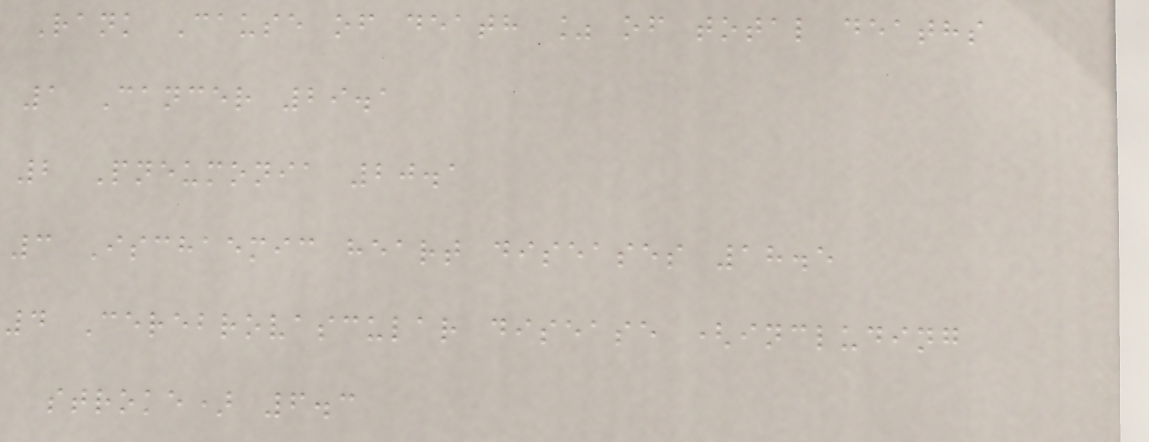Rank Cause of death % of total deaths
1 Cancer 29.1
2 Pneumonia 20.1
3 Ischaemic heart diseases 18.5
4 Cerebrovascular disease (including
stroke) 6.3
